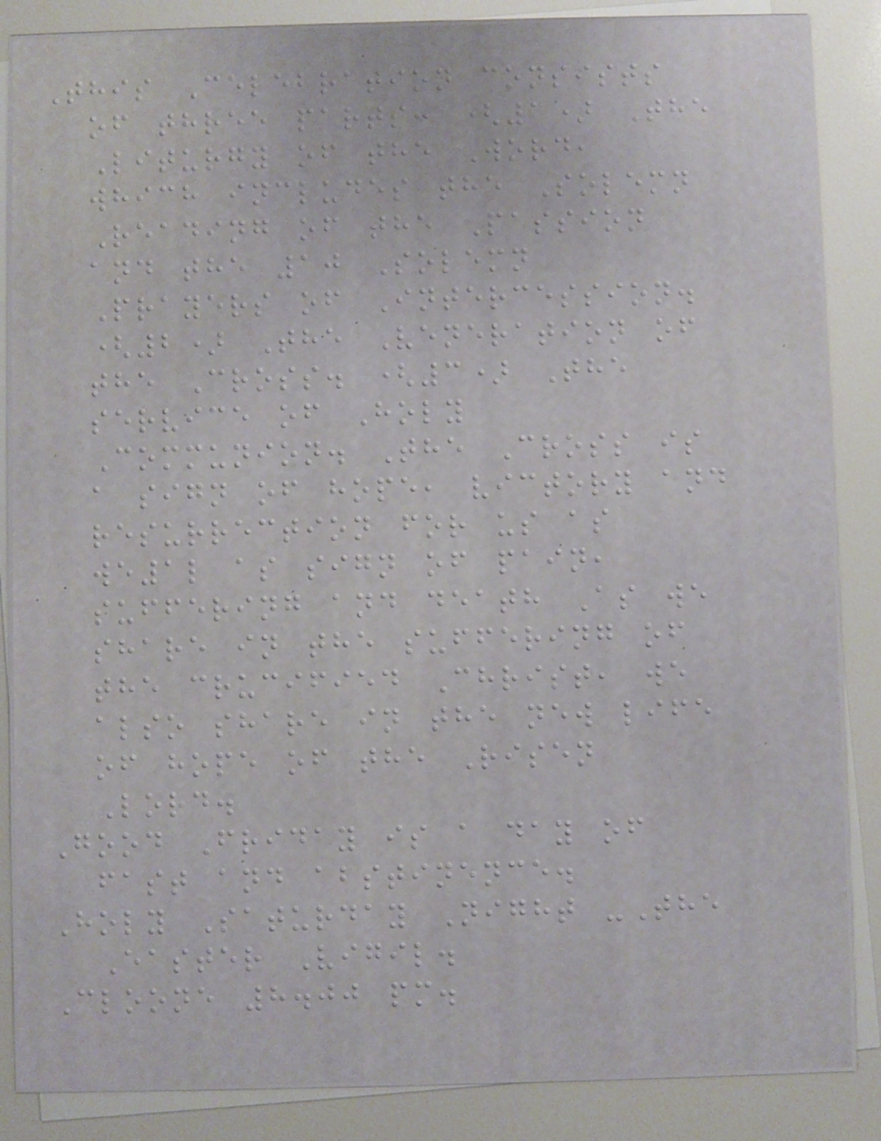This Celebration consists
of three parts: (1) The
Liturgy of the Word,
which includes the Solemn
Reading of the Passion
and the 10 Solemn
Prayers of Intercession.
(2) The Veneration of
the Cross. (3) The
service of Holy
Communion. The Cross is
a sign of hope, victory and
resurrection for us as
we1l as sign of pain,
suffering and death As we
share in the suffering of
the crucified Christ, we
also share in the new life
of hope of the Risen
Lord.
Good Friday is a day of
fast and abstinence.
Holy Saturday Night -The
Easter Vigil.
Cloone 8.00 pm.
